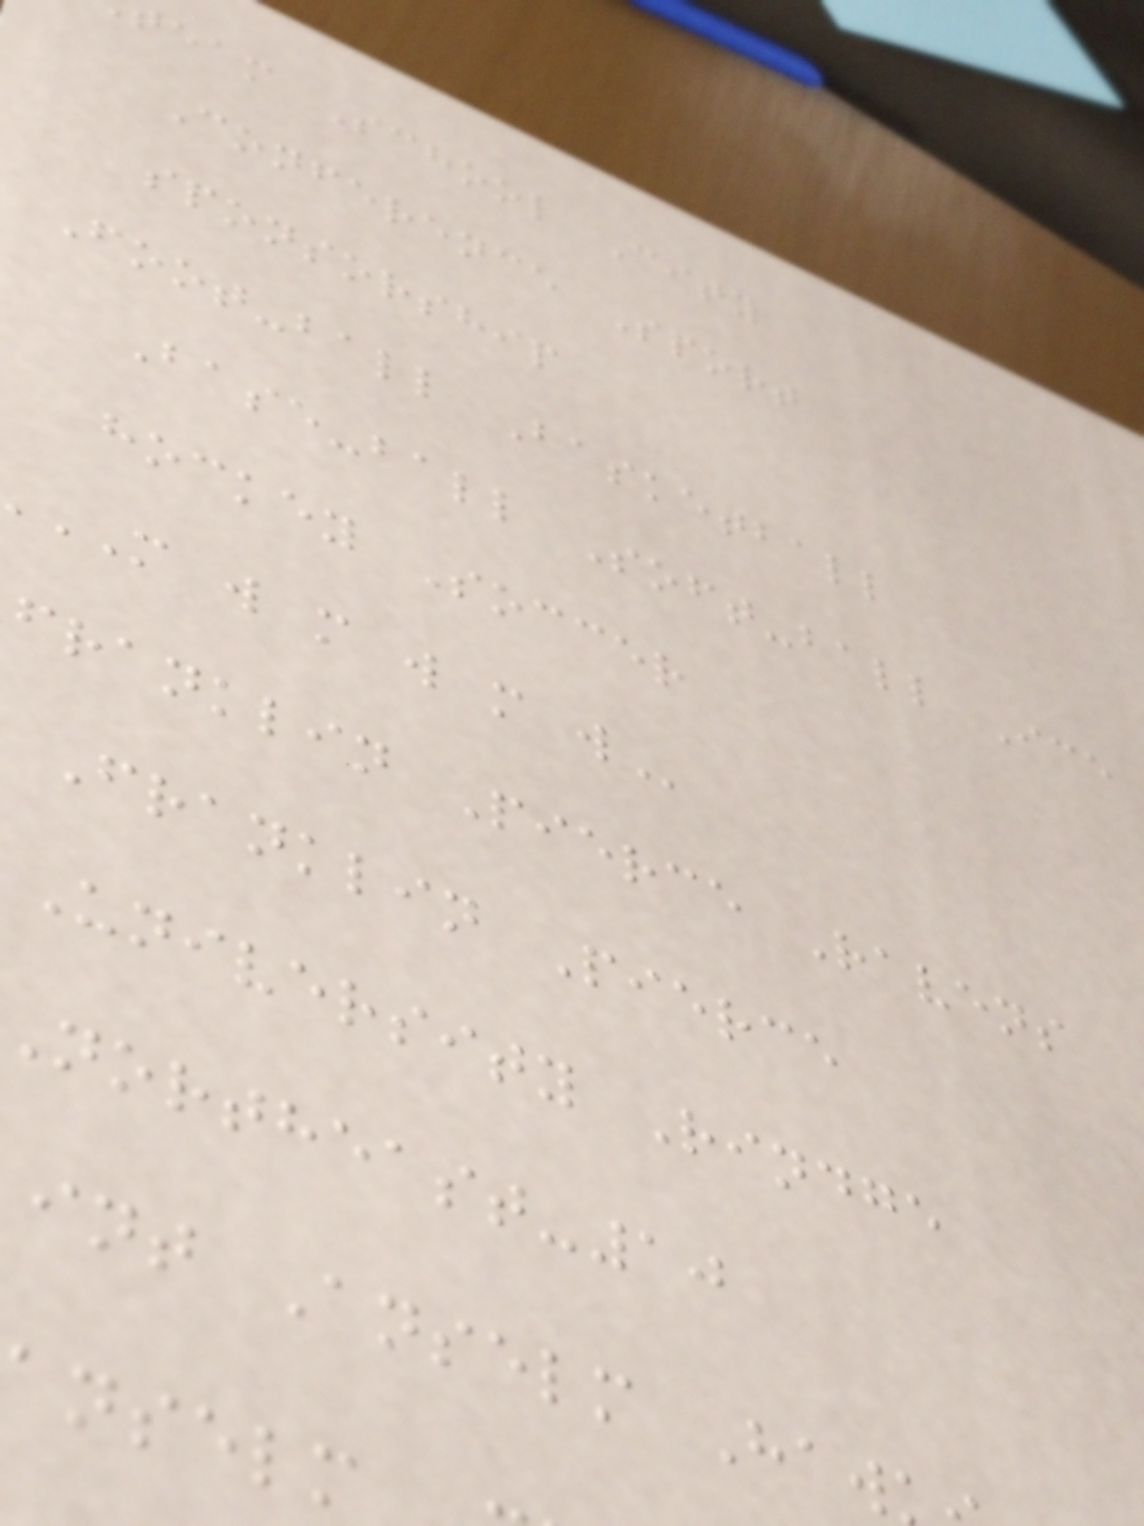eam School City
Conference Sport
sponsorship
Foot-ball Basketball
Base-ball Soft-ball Ice
hockey Soccer
M w m w m
franklin Pierce Ravens
Franklin Pierce
University Rindge
northeast-10
int Anselm Haw
